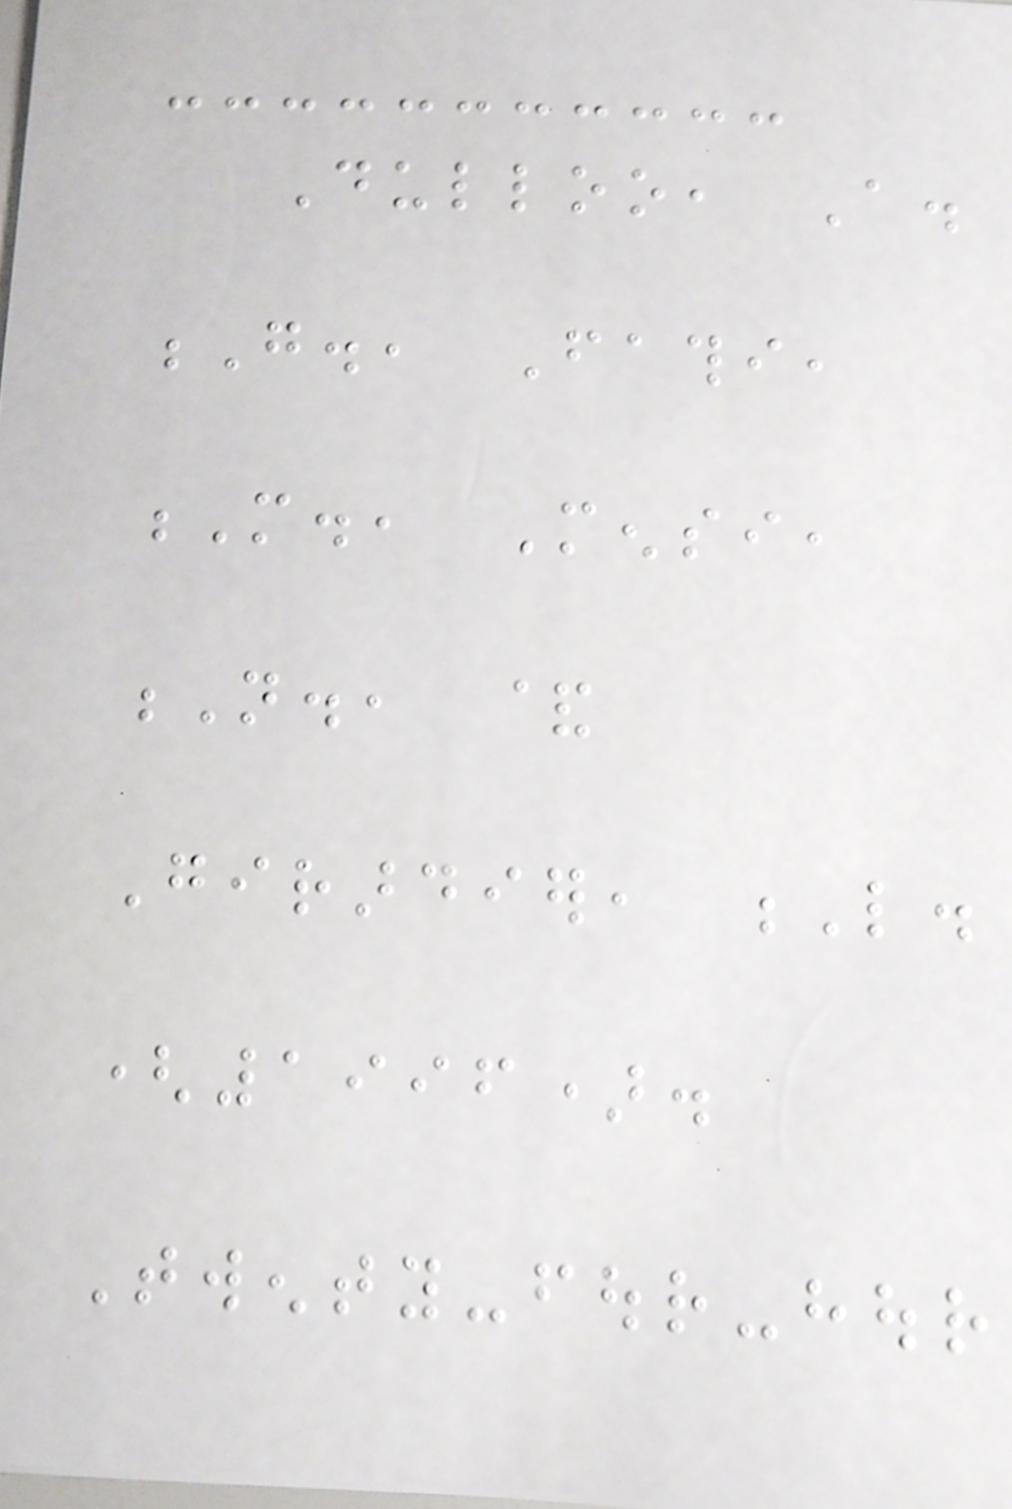Dulloo, A.
G., Fathi,
M., Mensi,
N., &
Girardier, L.
(1996).
Twenty-four-hour
